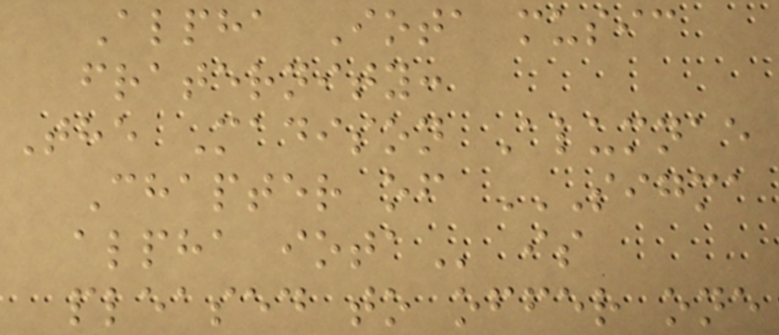Alpha Iota music
fraternity:
The Madison Alumnae
Chapter of SIGMA
ALPHA IOTA is
pleased to offer one
